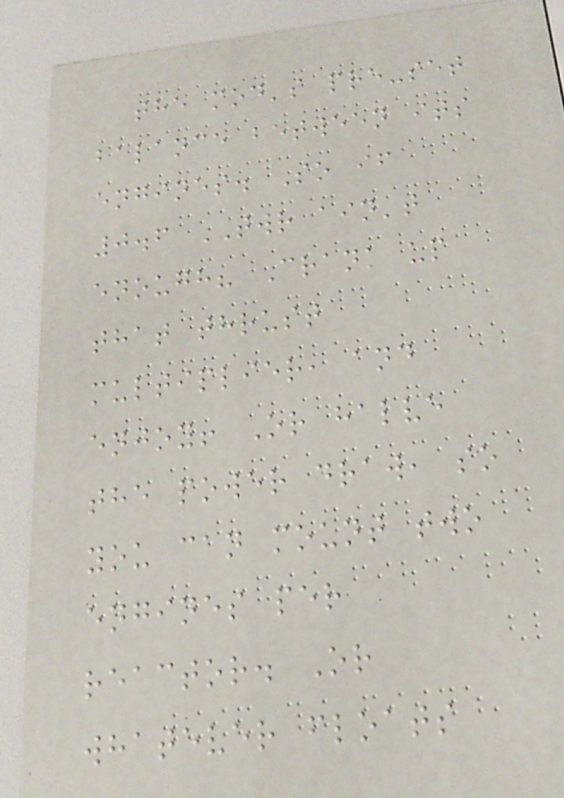the mod's pre-set
balance between its
engines. So if
0.6 TWR ain't
enough? Crank up
that thrust
multiplier, and
enjoy! Or halve
the power draw, so
you can mount two
engines per
reactor. Or
whatever floats
